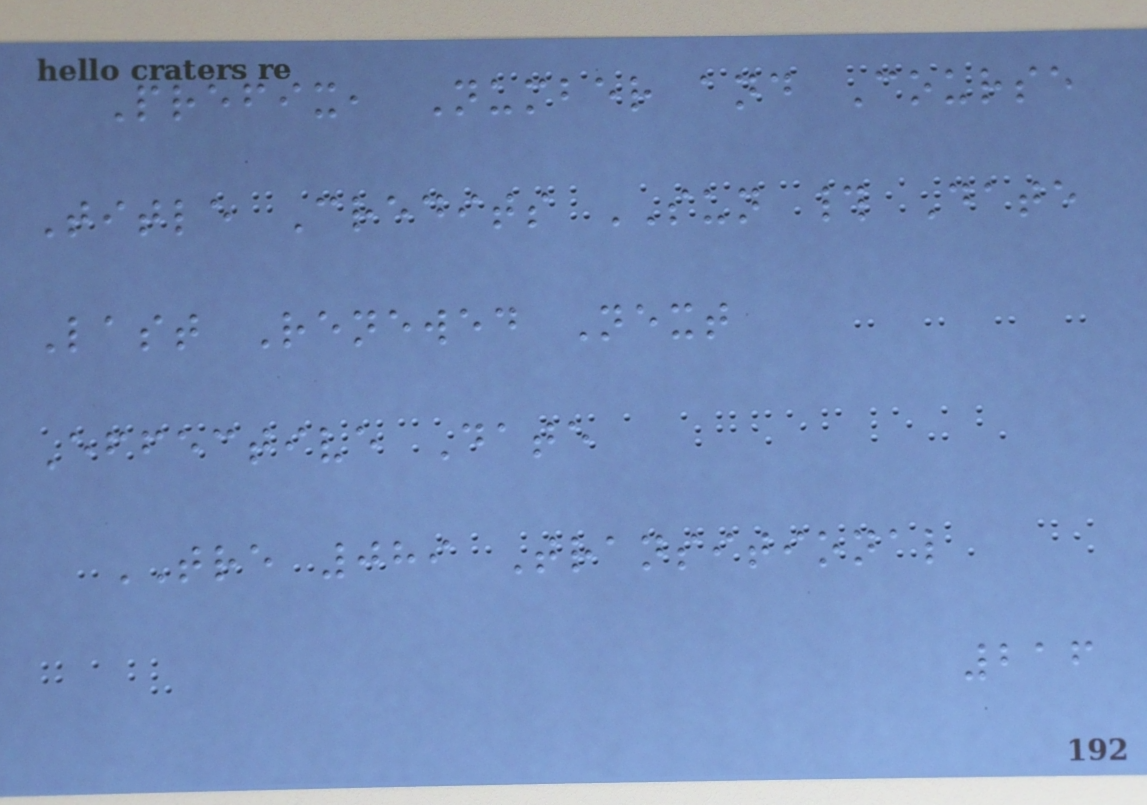Prefix, Number and Course
Title Credits SUN # Date
Last Renewed Next
Effective Date
TRE 089 Transitional
216
